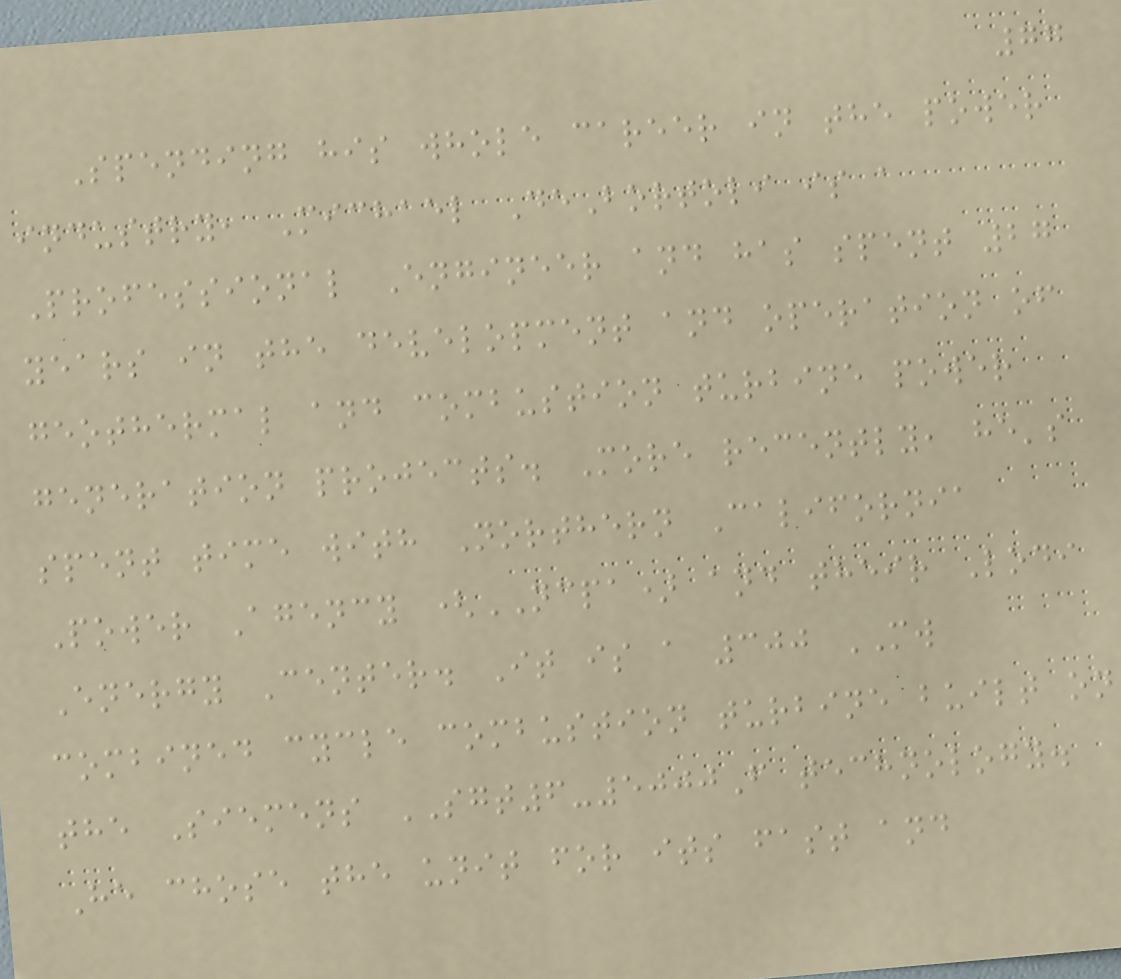77
Spending his whole career in the power
industry, Michael DeBortoli is a
Professional Engineer and has spent 27
years in the development and operation of
geothermal and combustion turbine power
generation projects. More recently, he's
spent time with Northern California
Power Agency (NCPA) and their Lodi
Energy Center. It is a 300 MW
combined cycle combustion turbine built on
the Siemens SGT6-5000F technology.
He chose the unit for its fast and
